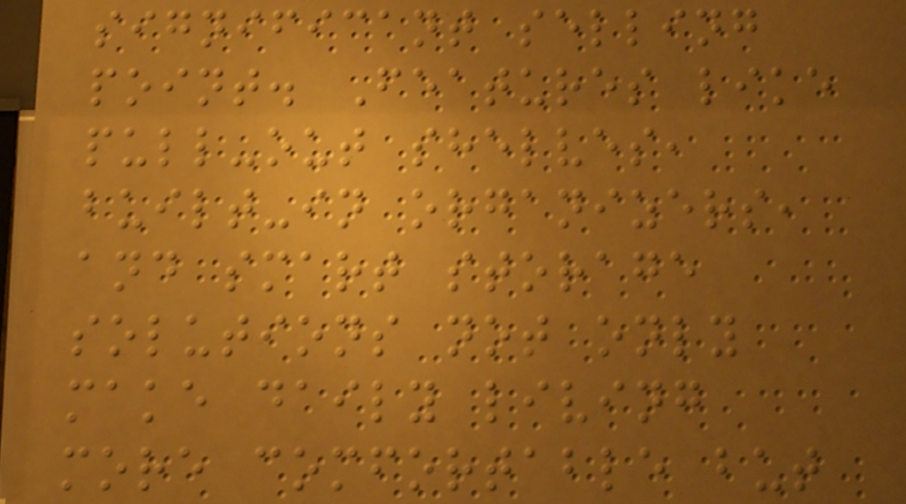significant selling
point. Features like
pull-out shelves,
built-in organizers,
and smart storage
solutions not only
make daily living
more comfortable but
